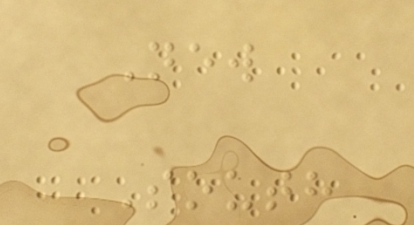New
South
